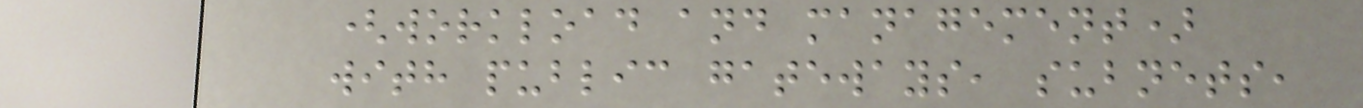(workload and management)
with public gateways, subnets,
